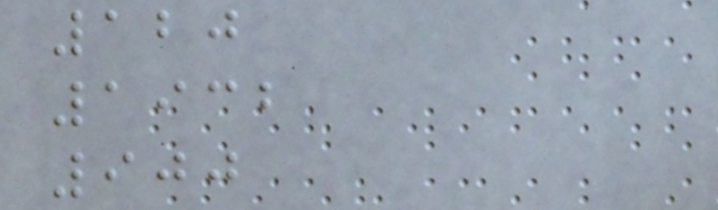120
1932
900
